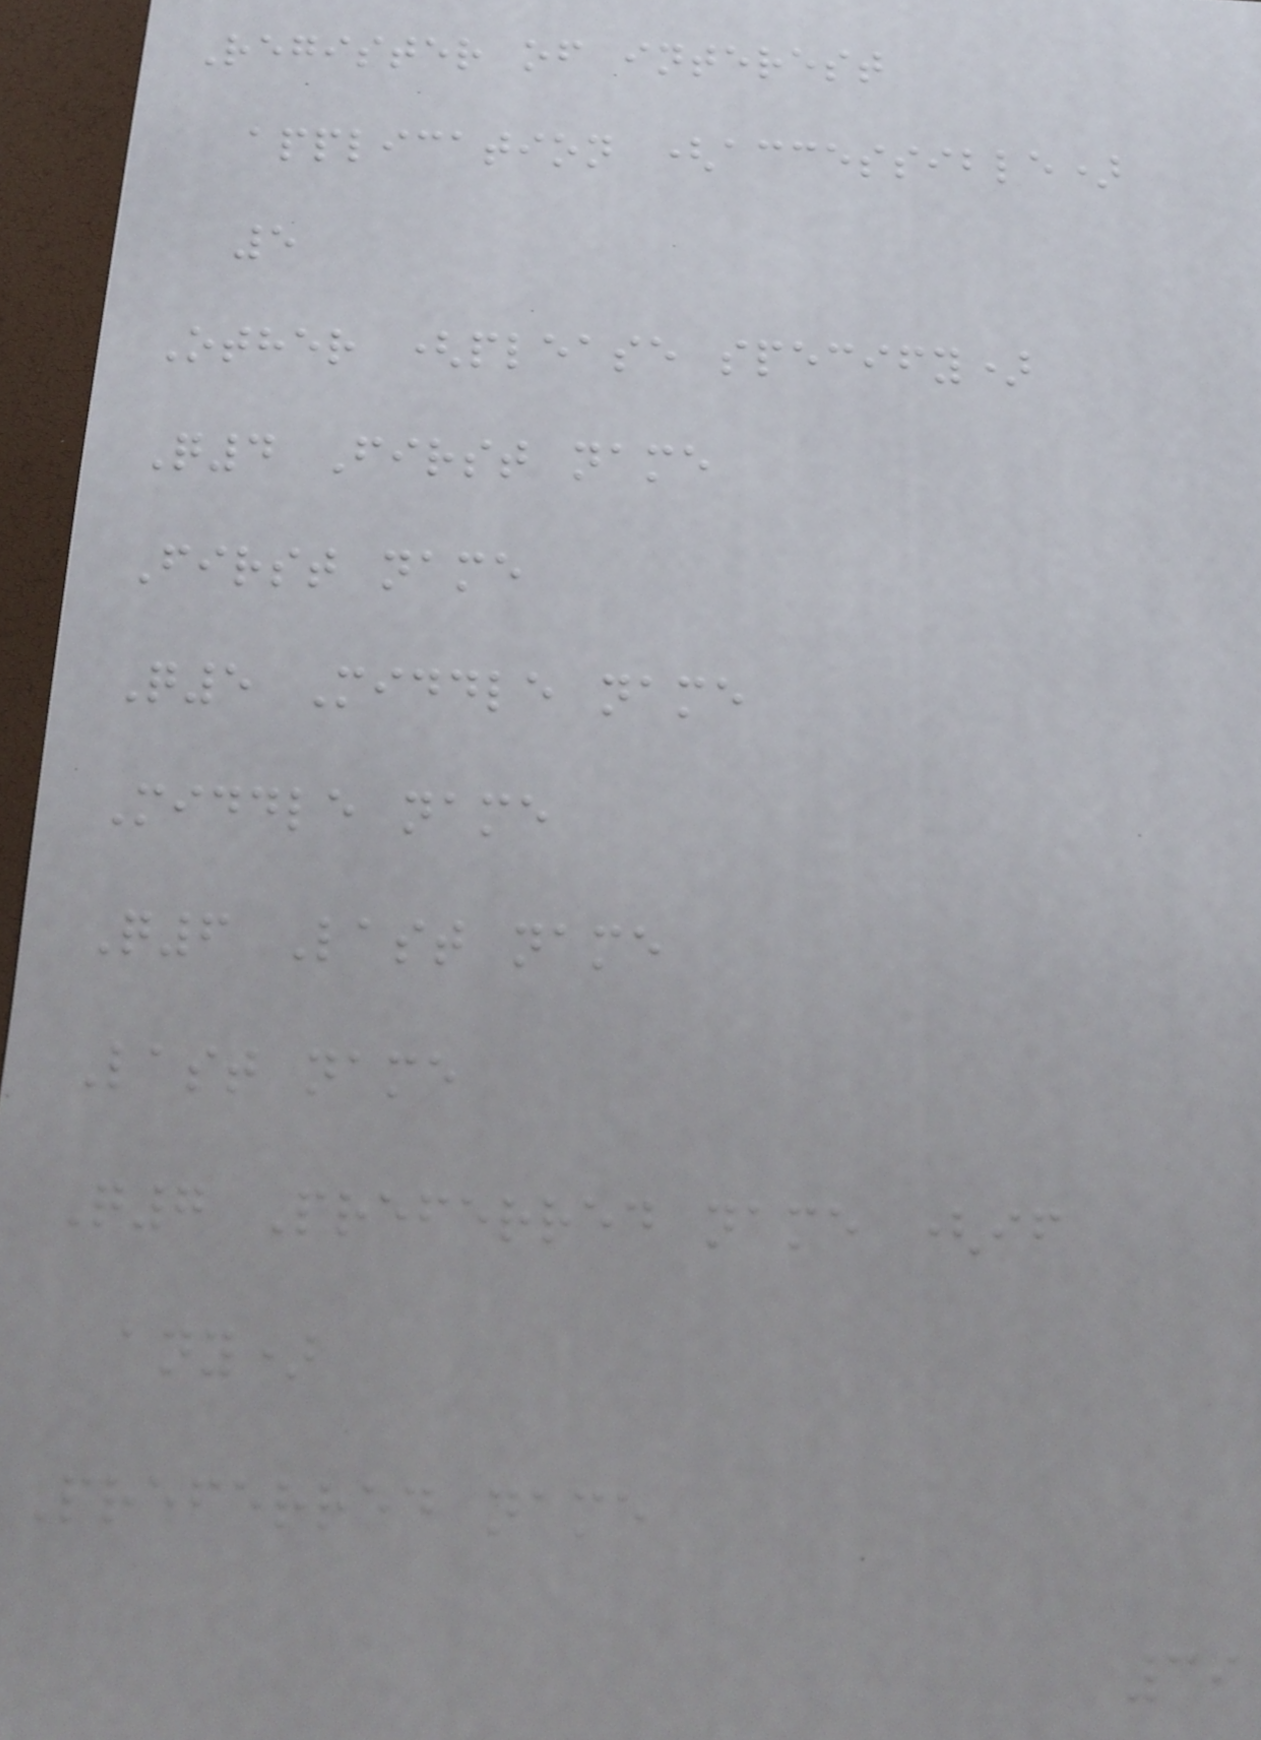Register of interest
application (accessible)
5
Other (please specify)
Q4 First name
First name
Q5 Middle name
Middle name
Q6 Last name
Last name
Q7 Preferred name (if
any)
Preferred name
39
